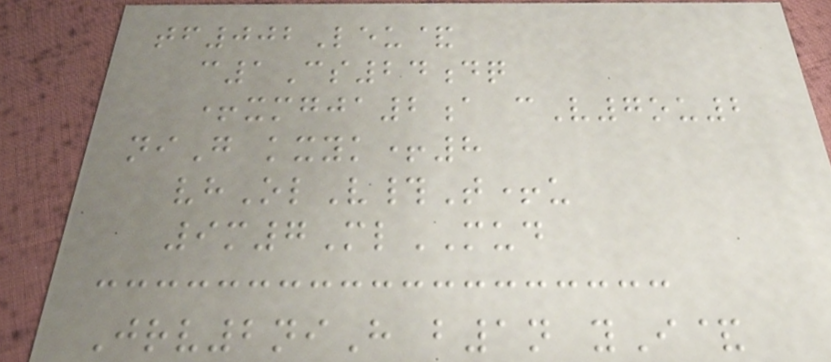tf002Leu&
c1Cs24dq
+xmgja2a cV7ou2
niG kxyk+8
vhOlV#T+u
9m7MlMUD
Jrv2niH b1n yI&
